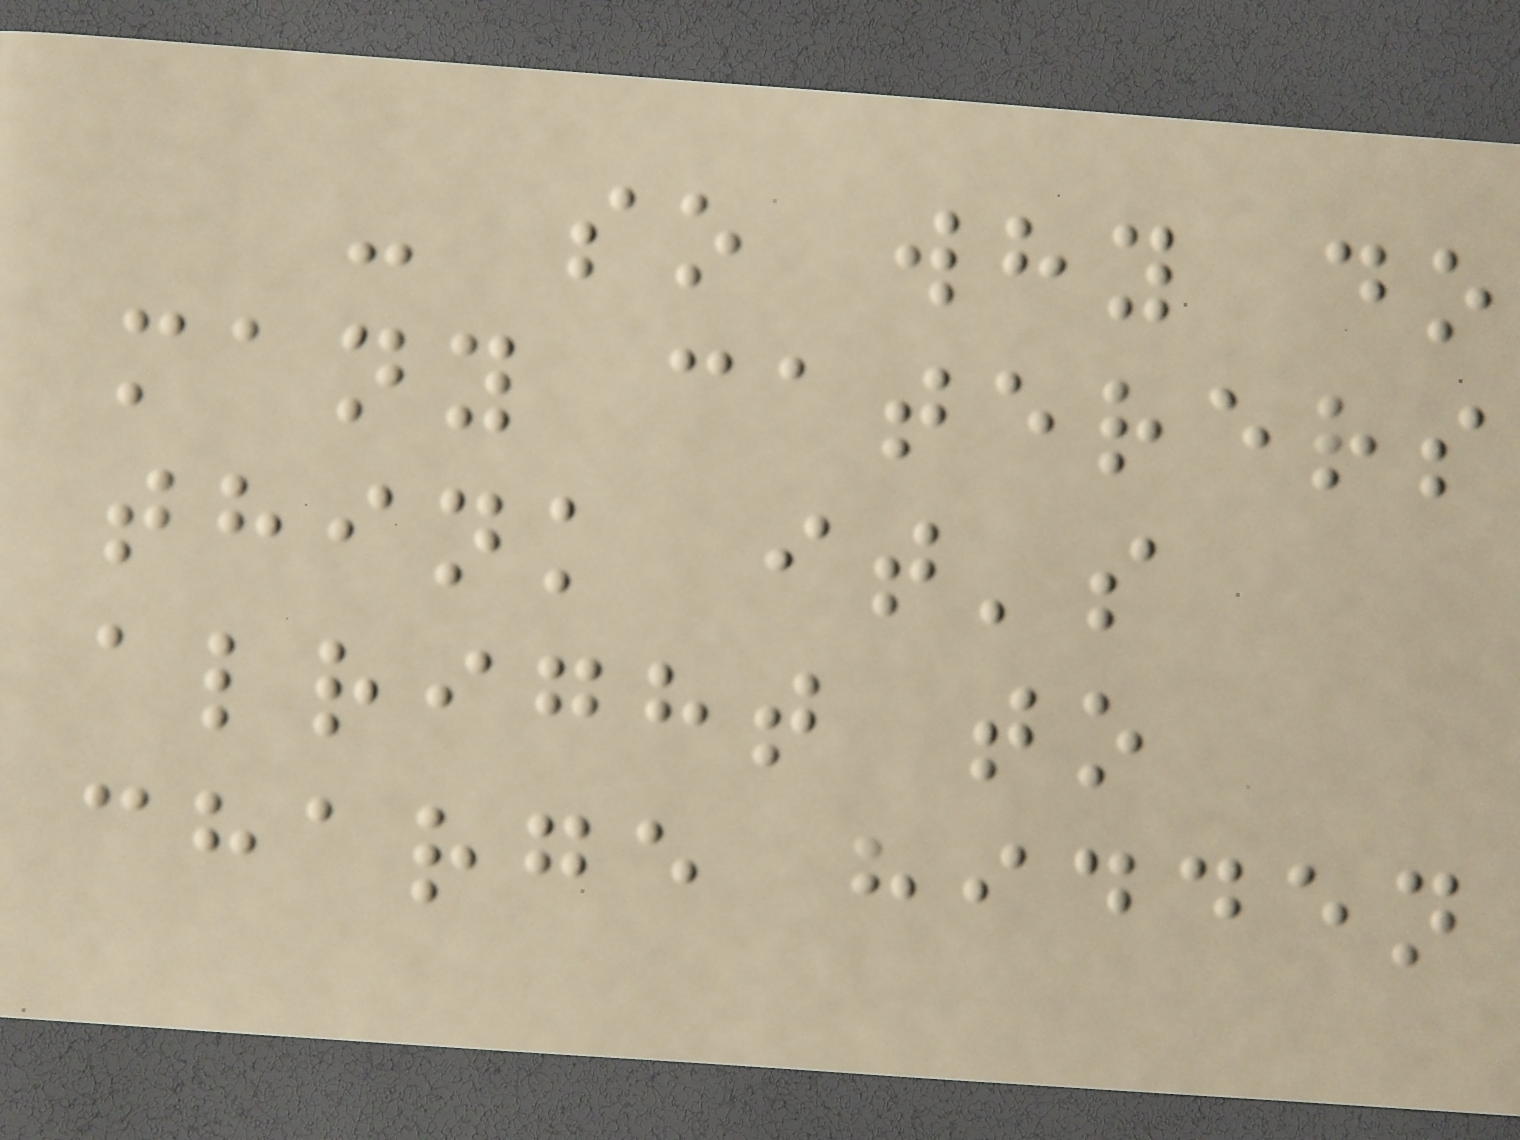- so why do
many caterers
think it's
alright to
charge hidden
